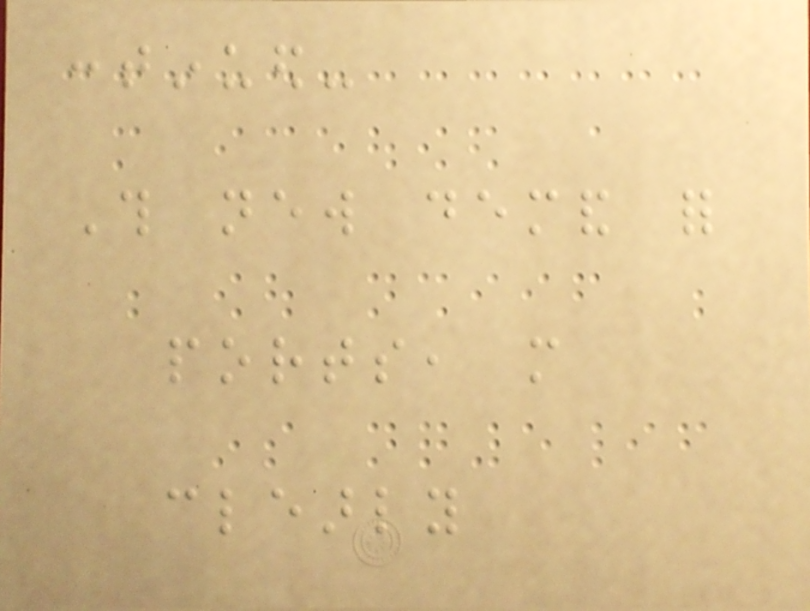continued-
This new demand for
ports, more
clearly
